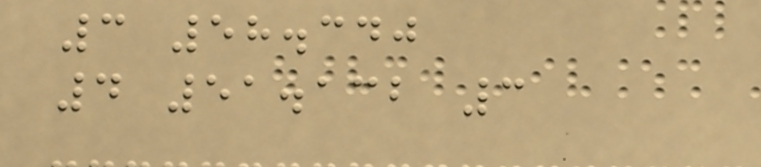3 58.340
4 51.132 3
